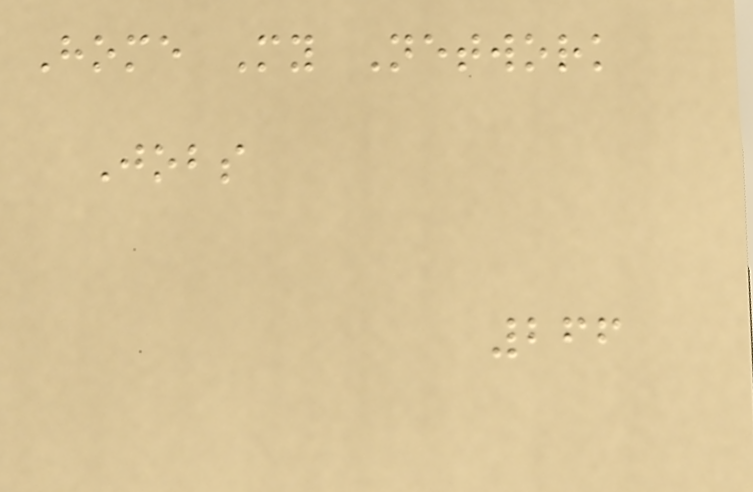Home My Network
Jobs
266
